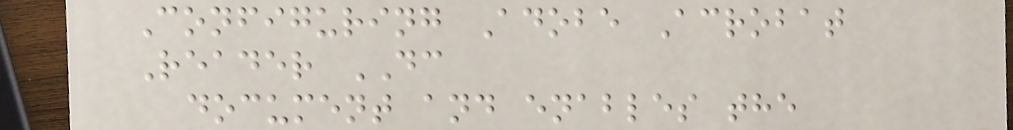Configuring Adobe Acrobat
Reader DC
document and enables the
